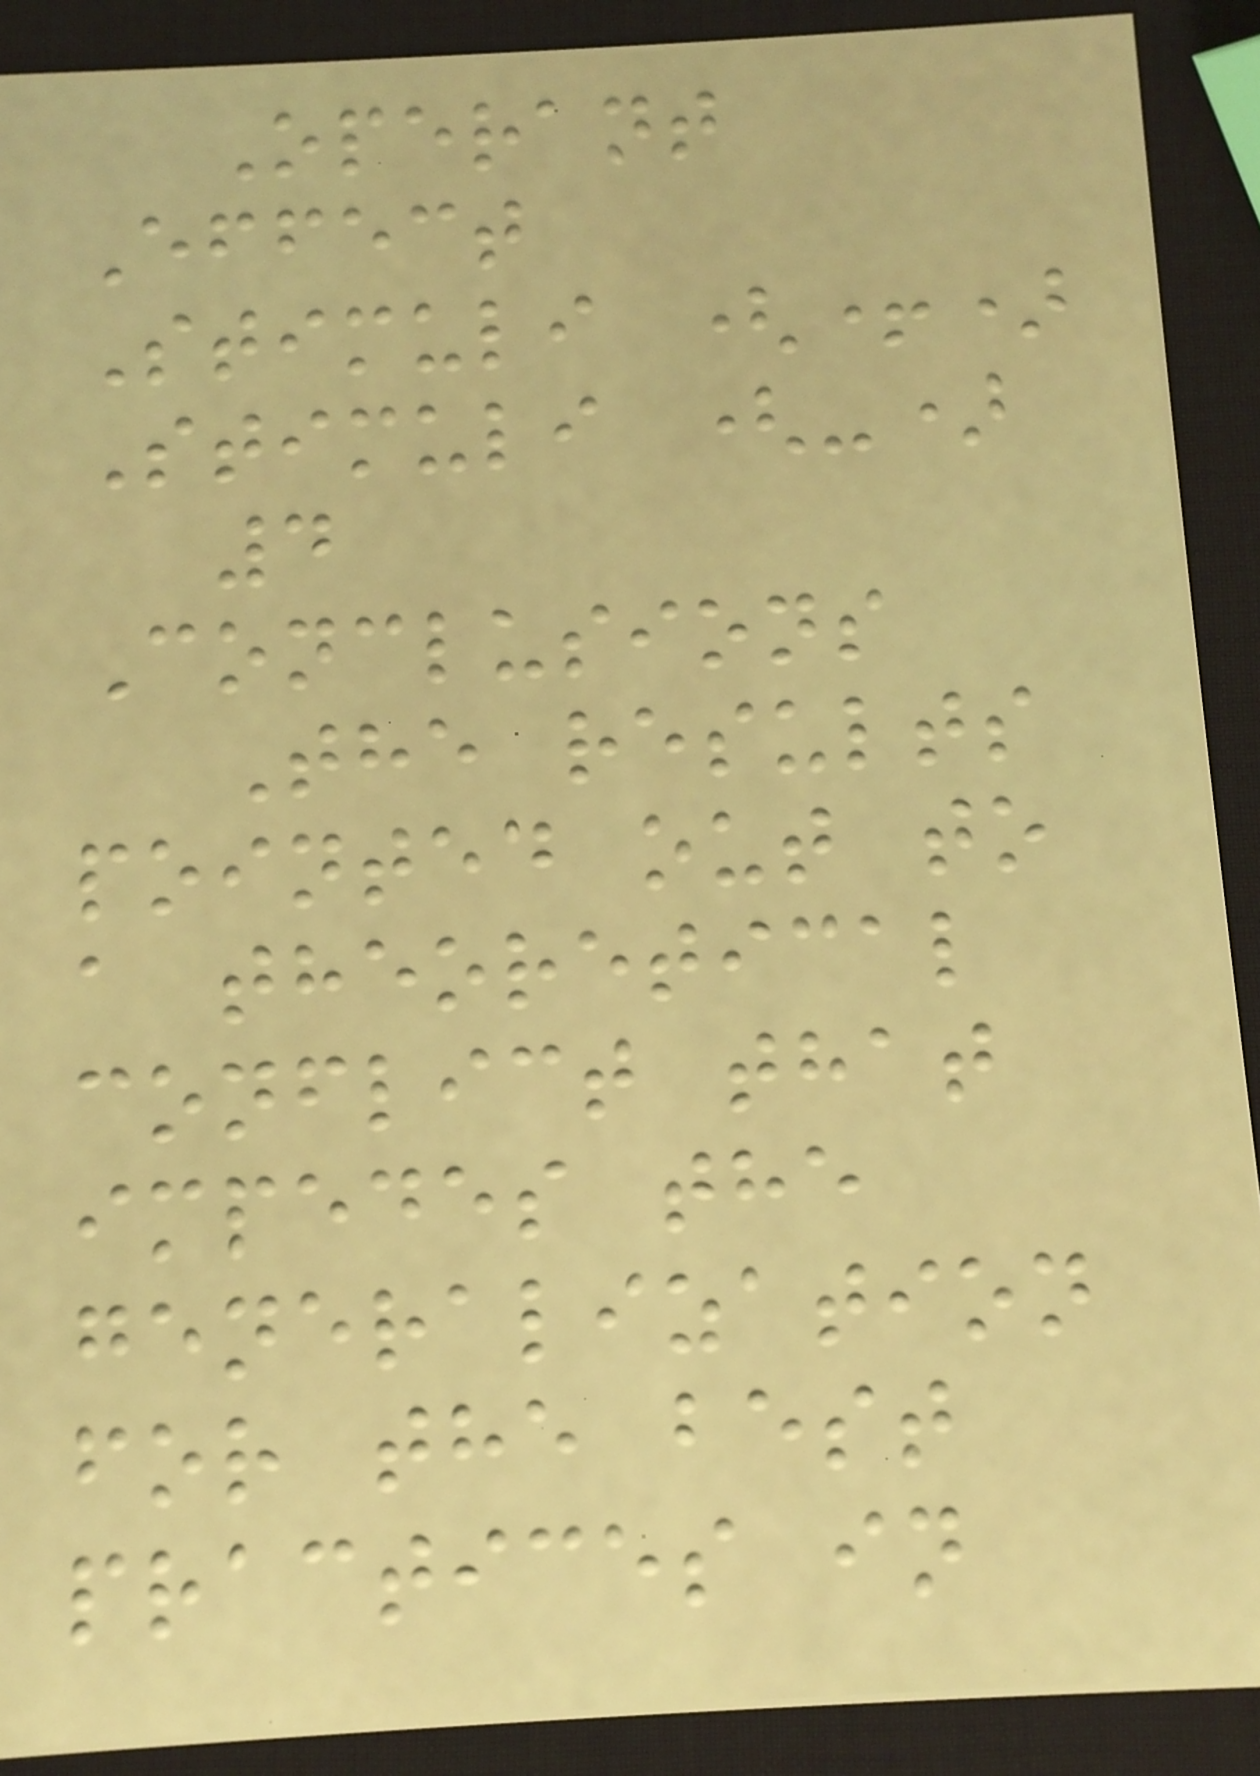Operant
Effect
Stimuli (+)
Stimuli (-)
4
Conclusions
The results
pointed out to
a theoretical
conflict that
impedes the
generalization
for the best
practices in
